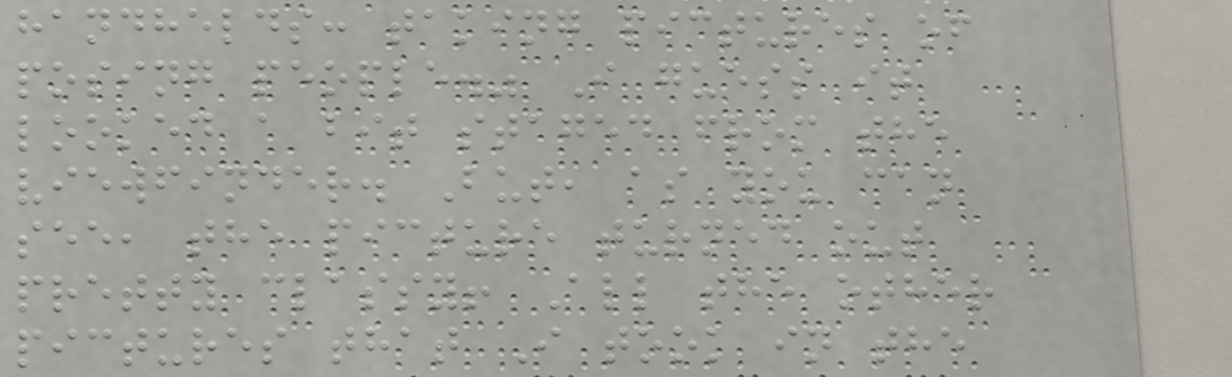handhelds: taking pictures of
posing people." I guess it
looked a bit staged from the
viewfinder. But, as you can
see, the picture turned out
pretty classy! All the other
pictures that I took in the
